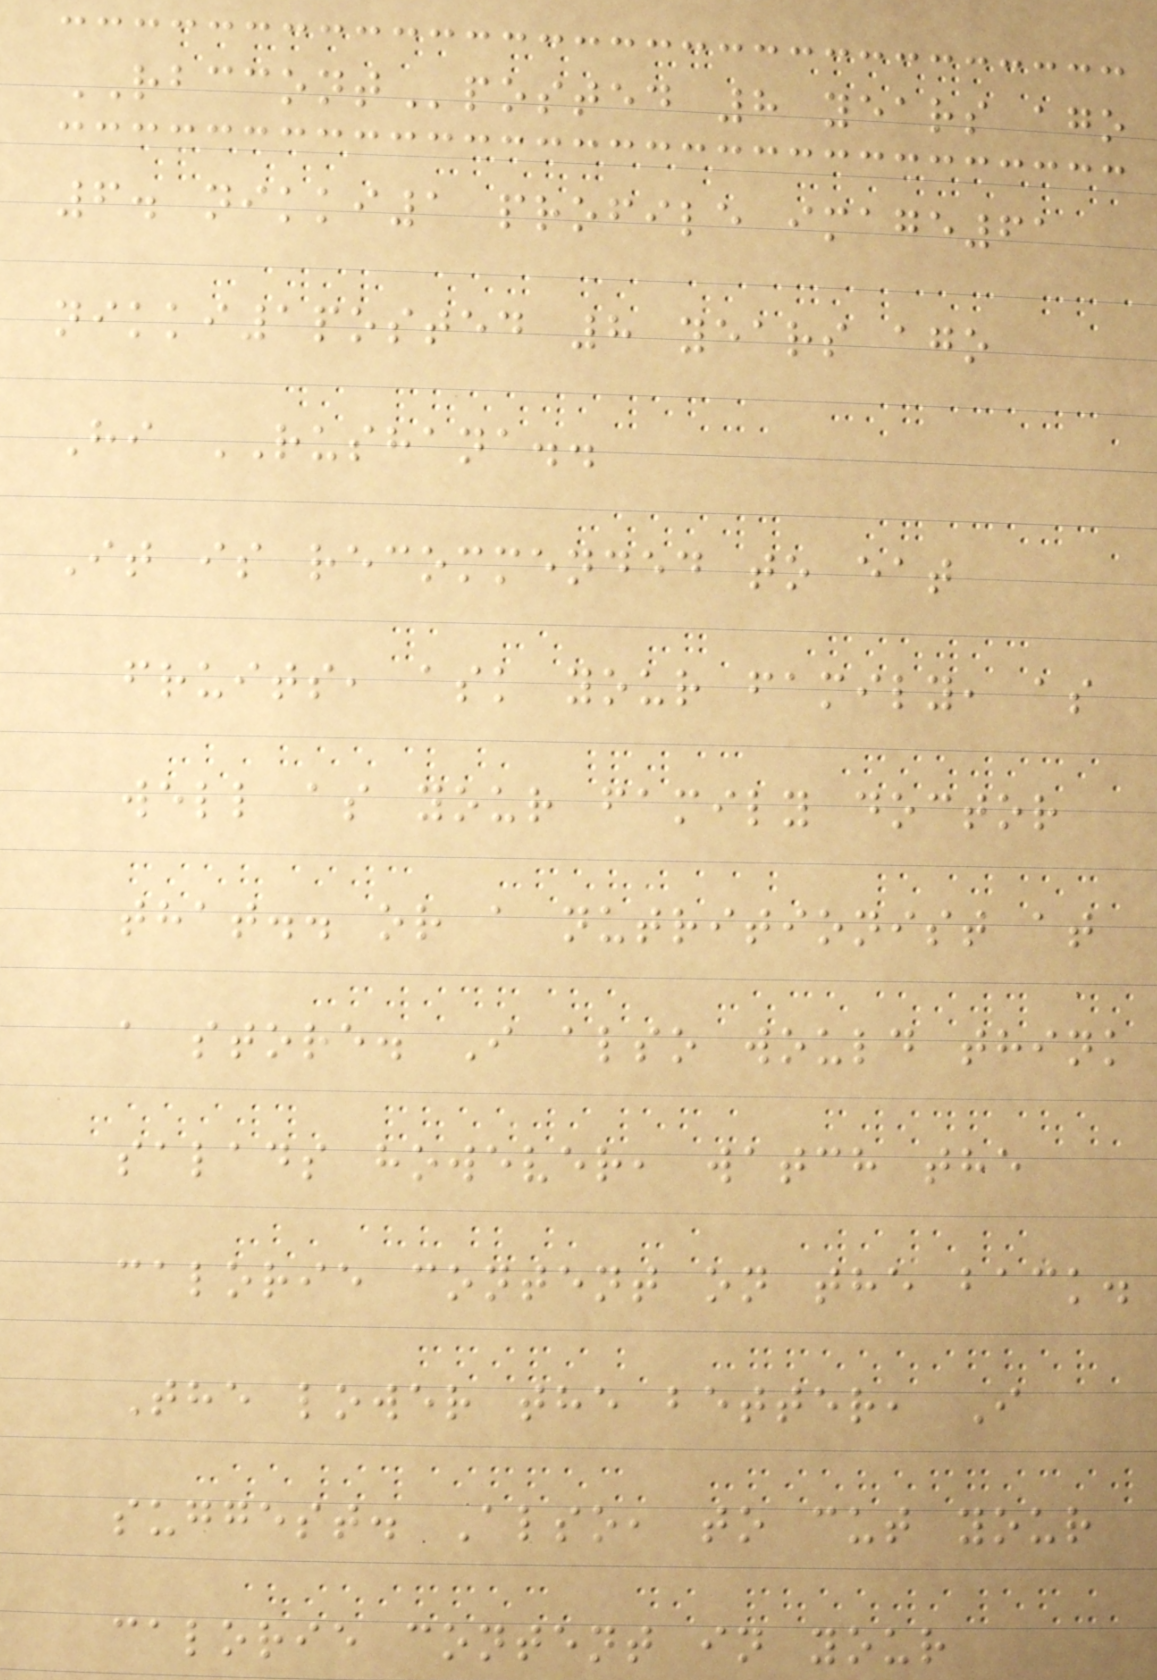RBCCONTposted 8 years ago
6. nikki1 profile image61
nikki1posted 8 years ago
Hi RUSHANA..
It is recommended to eat
fruits, ask your family, as
well as your family doctor
that.. or a nutritionist at
a store. I also would think
salads however, watch the
calorie content on the back.
The lower the better, I
suggest. Also, to cut your
calorie content in your
